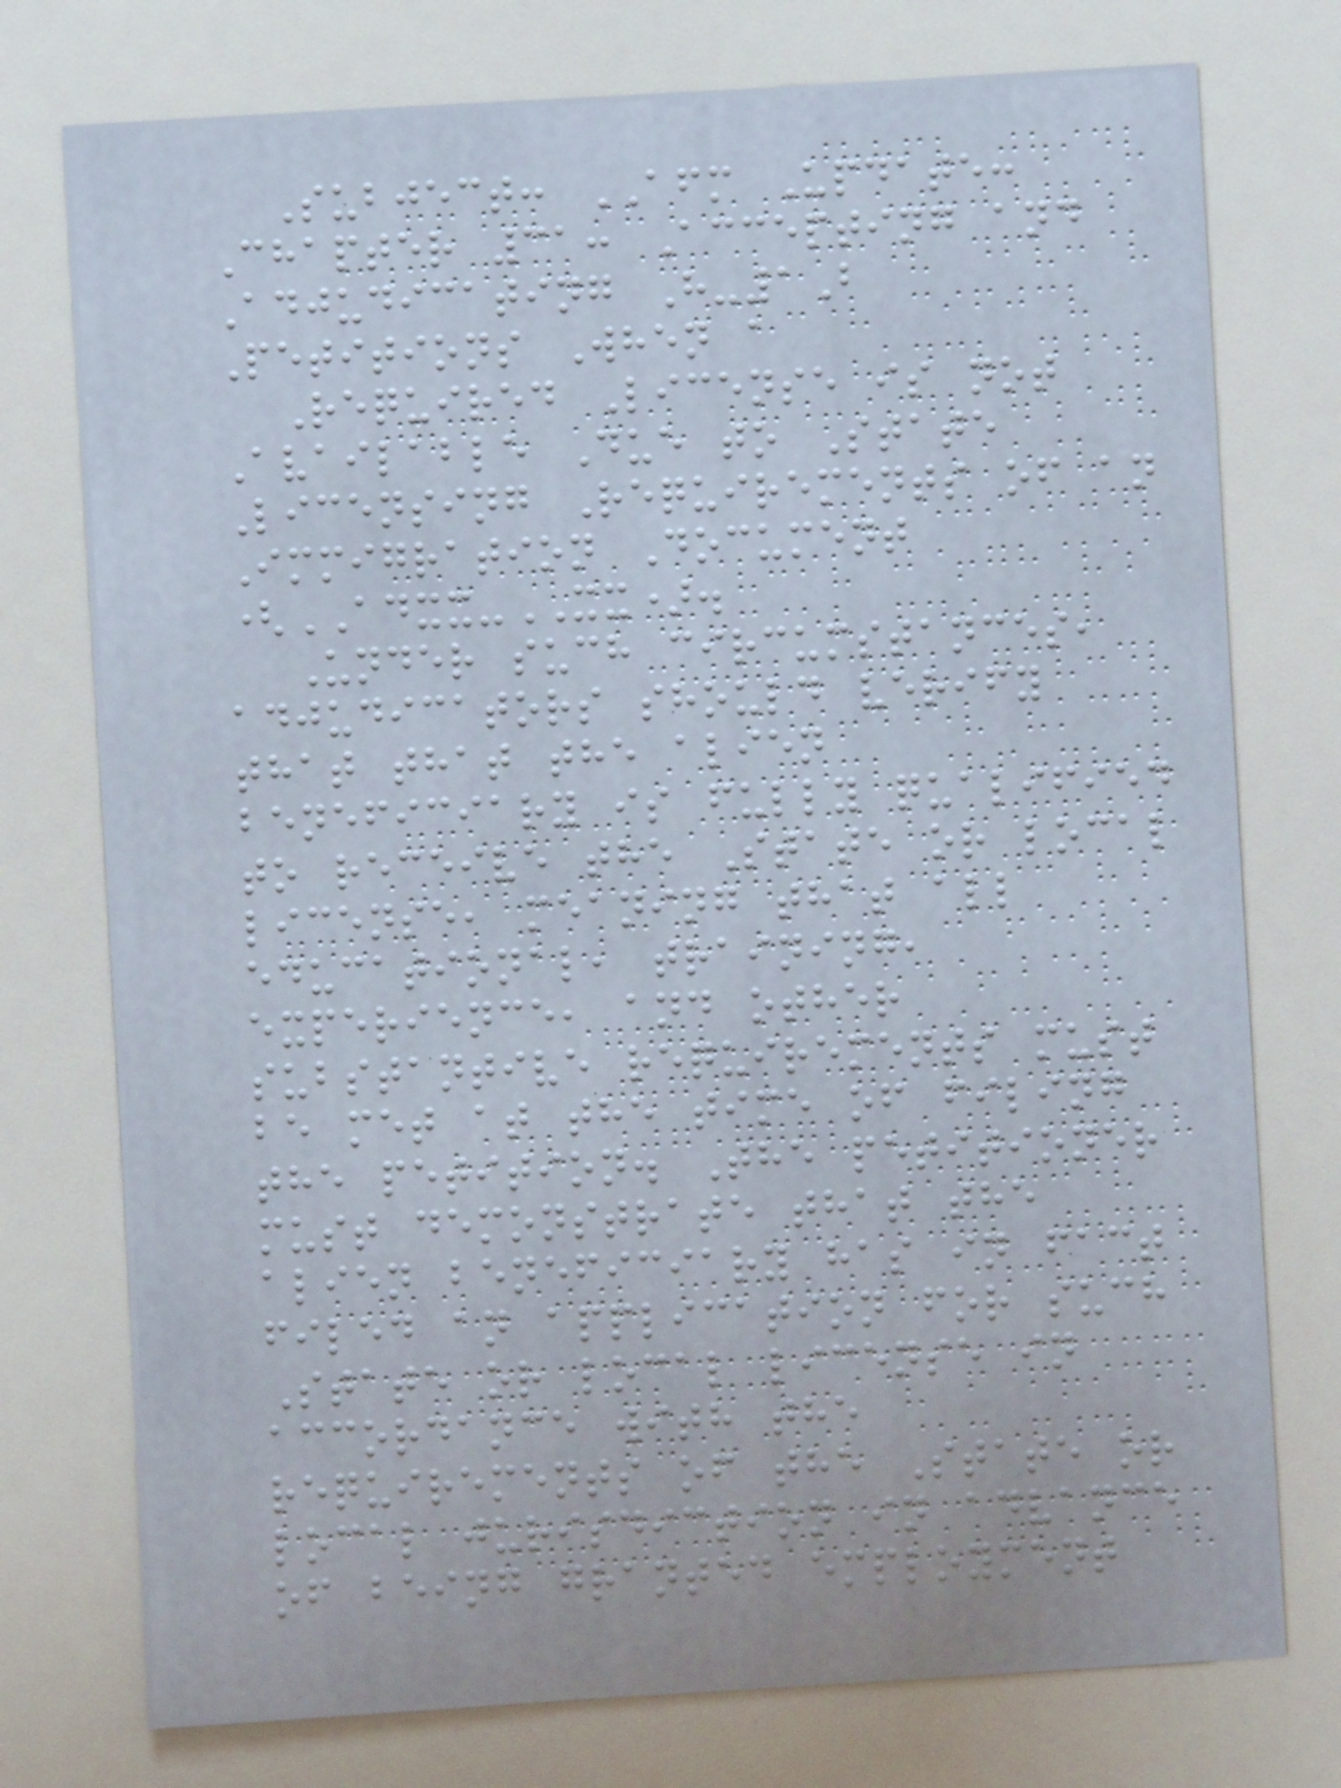Subject: AFM Update:
Chapter 31: Accepting and
Adjudicating H-1B
Petitions When a
Required License is not
Available Due to State
Licensing Requirements of an
Immigration Document
(ADXX-XX).
Under such circumstances,
adjudicators should verify
that that the alien
beneficiary is fully qualified
to receive the State or local
license, meaning that all
educational, training,
experience, and other
substantive requirements must
be met at the time of filing
the petition. The petitioner
must demonstrate that the
alien beneficiary has in fact
filed an application for such
State or local license in
accordance with the
requirements of the State or
local jurisdiction in advance
of being granted employment
